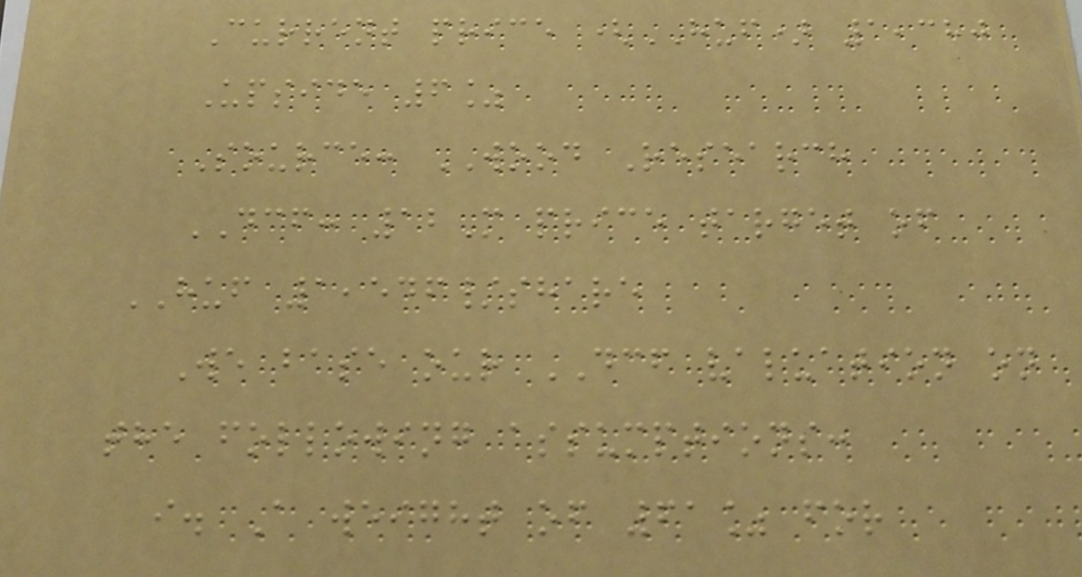Current price (HUF) 1,380
Upside 6%
Source: WOOD Research
DCF: 12M price target of
HUF 1,546/share
We base our DCF valuation on
the following assumptions:
i. A weight of 61% for
